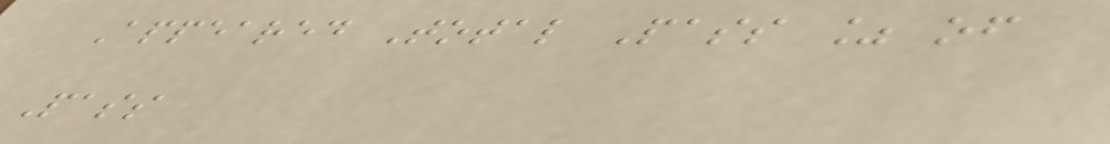Appeared Total Pass % of
Pass
